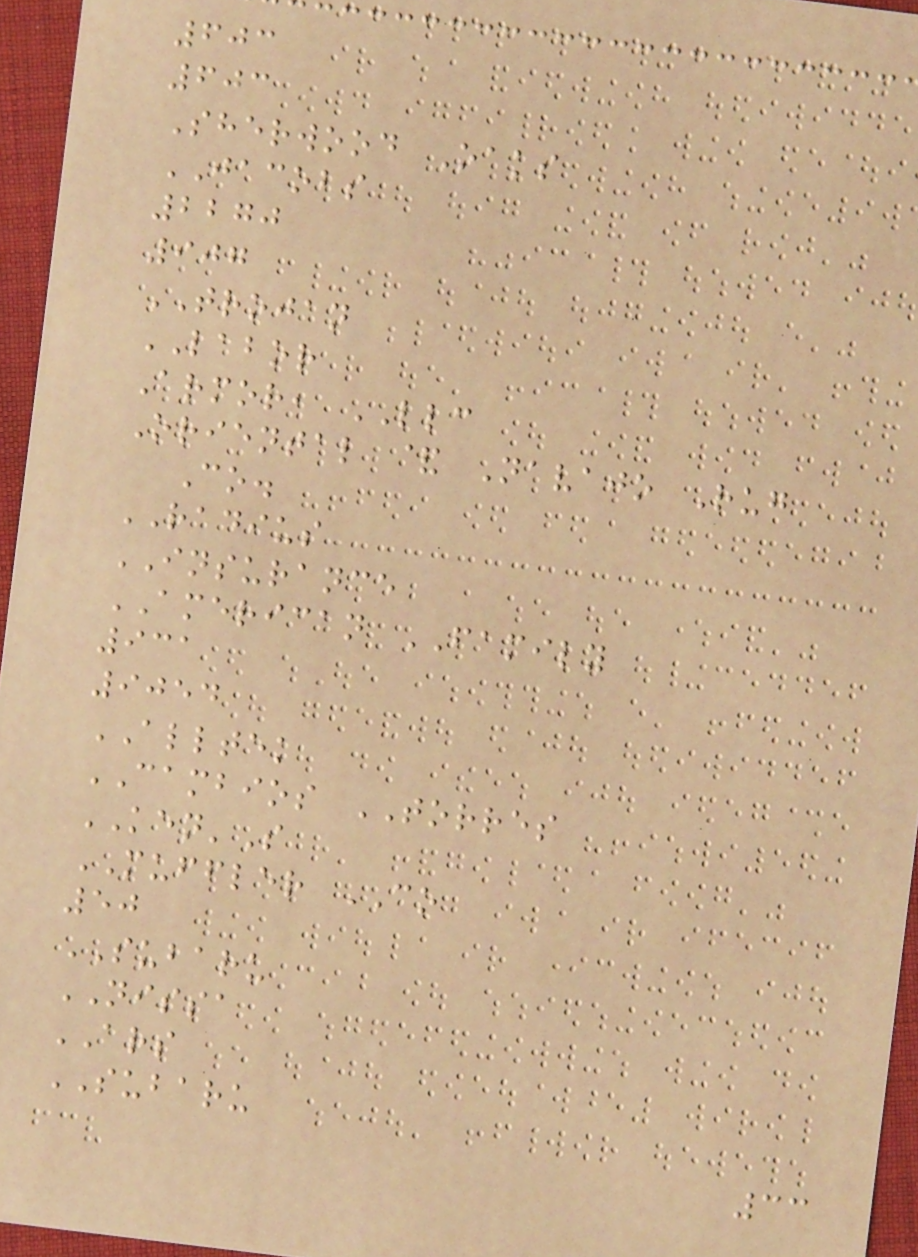603
603
Sherwood Oaks
JACOBS
2270
907
TROJAN
LABOR
Armor, LLC
Oriental & Navajo Rug
Co.
RADIUS
INSURANCE
AMERICAN FAMILY
931
9054
ALLTEK
CAMBIOS TORRES
KEN'S
MUFFLER CO
50
SUBARU
NISSA
ARS
SUBARU
33
